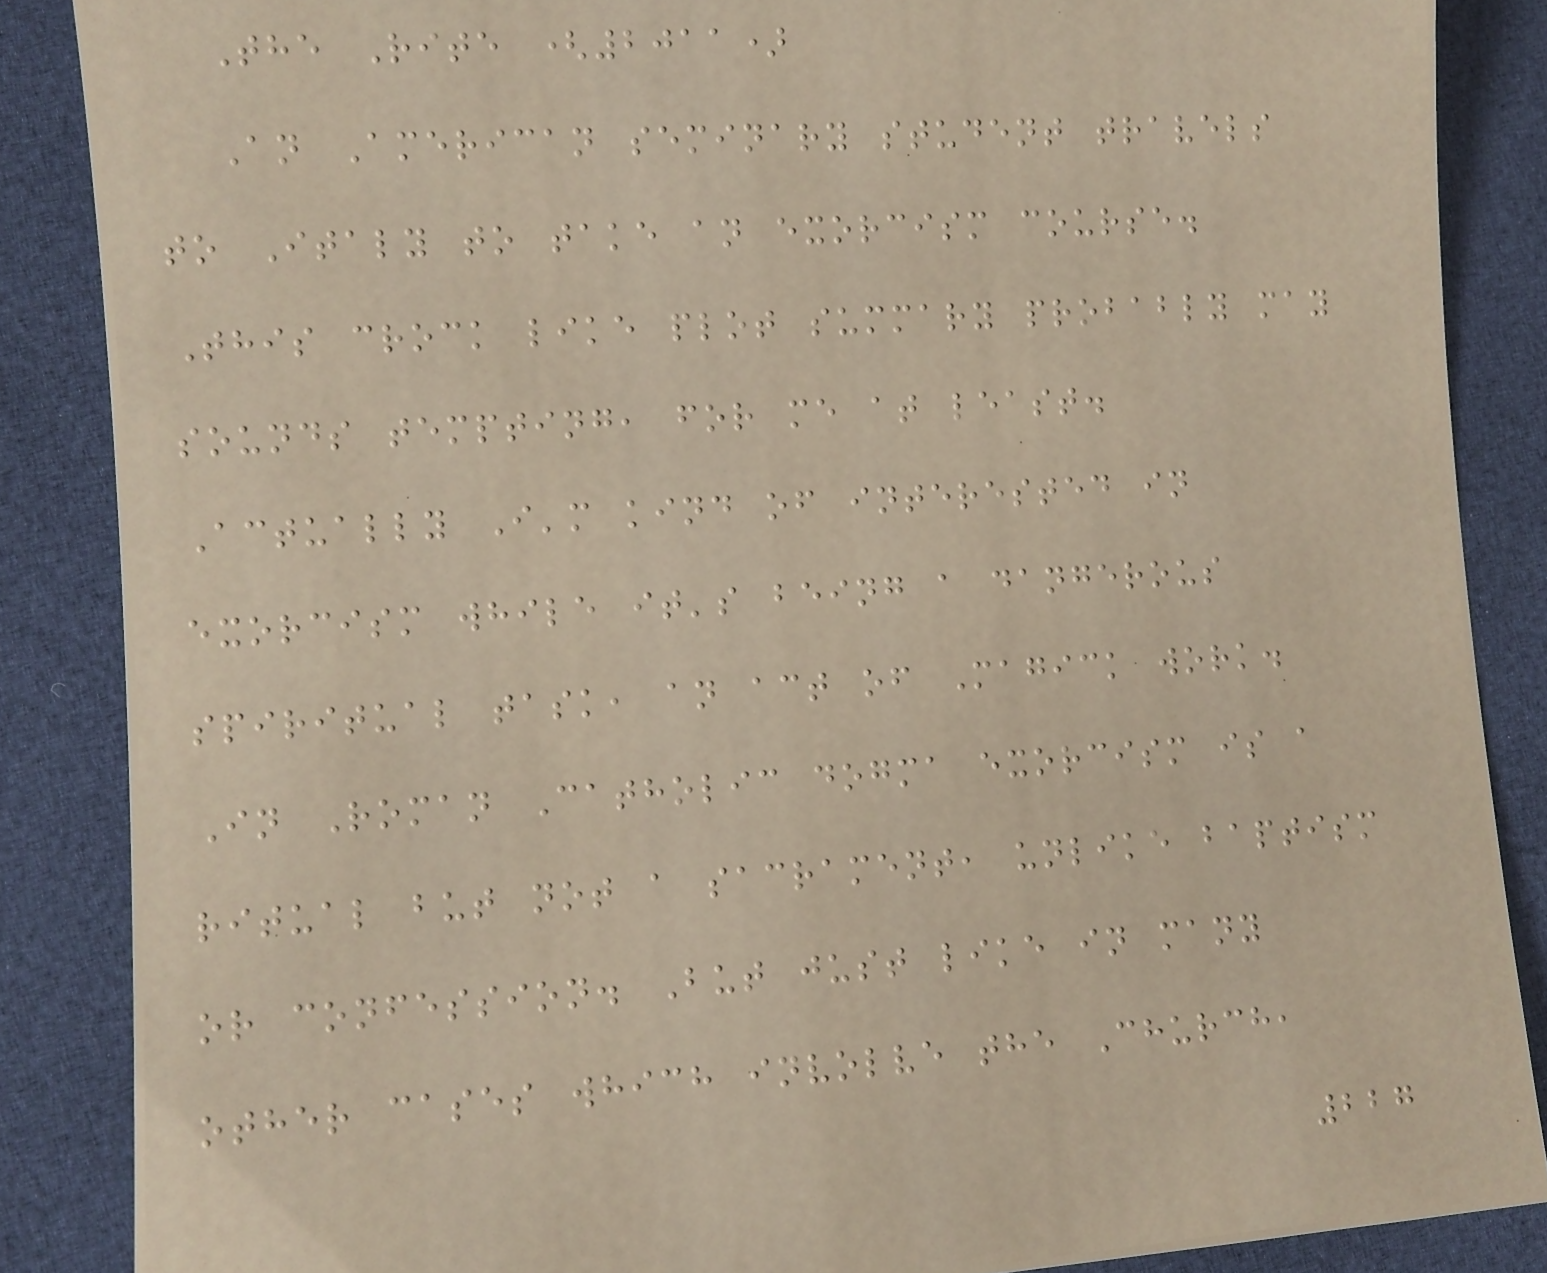The Rite (2011)
An American seminary student travels
to Italy to take an exorcism course.
This crock like plot summary probably may
sounds tempting, for me at least.
Actually I'm kind of interested in
exorcism while it's being a dangerous
spiritual task, an act of Magick work.
In Roman Catholic dogma exorcism is a
ritual but not a sacrament, unlike baptism
or confession. But just like in many
other cases which involve the Church,
227
